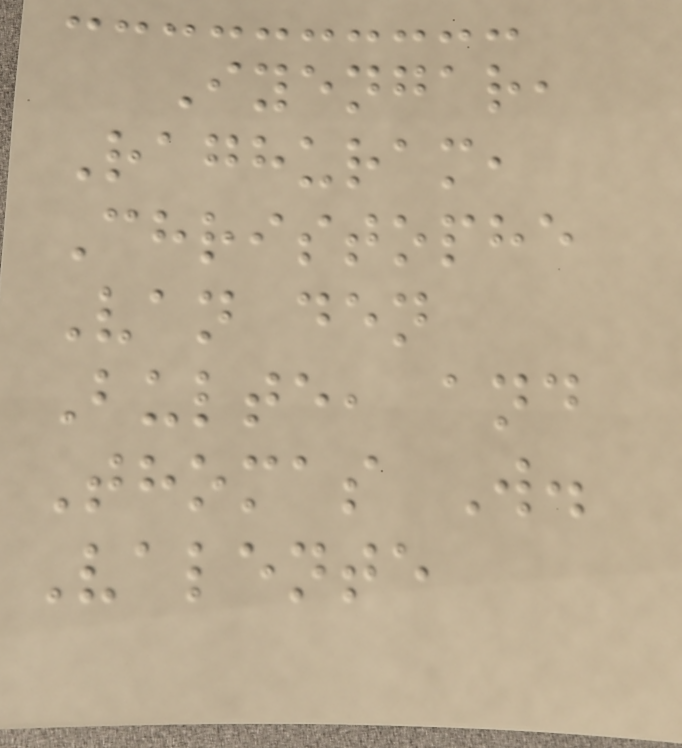Iyengar,
Raghuram,
Christophe
Van den
Bulte, and
Thomas W.
Valente
